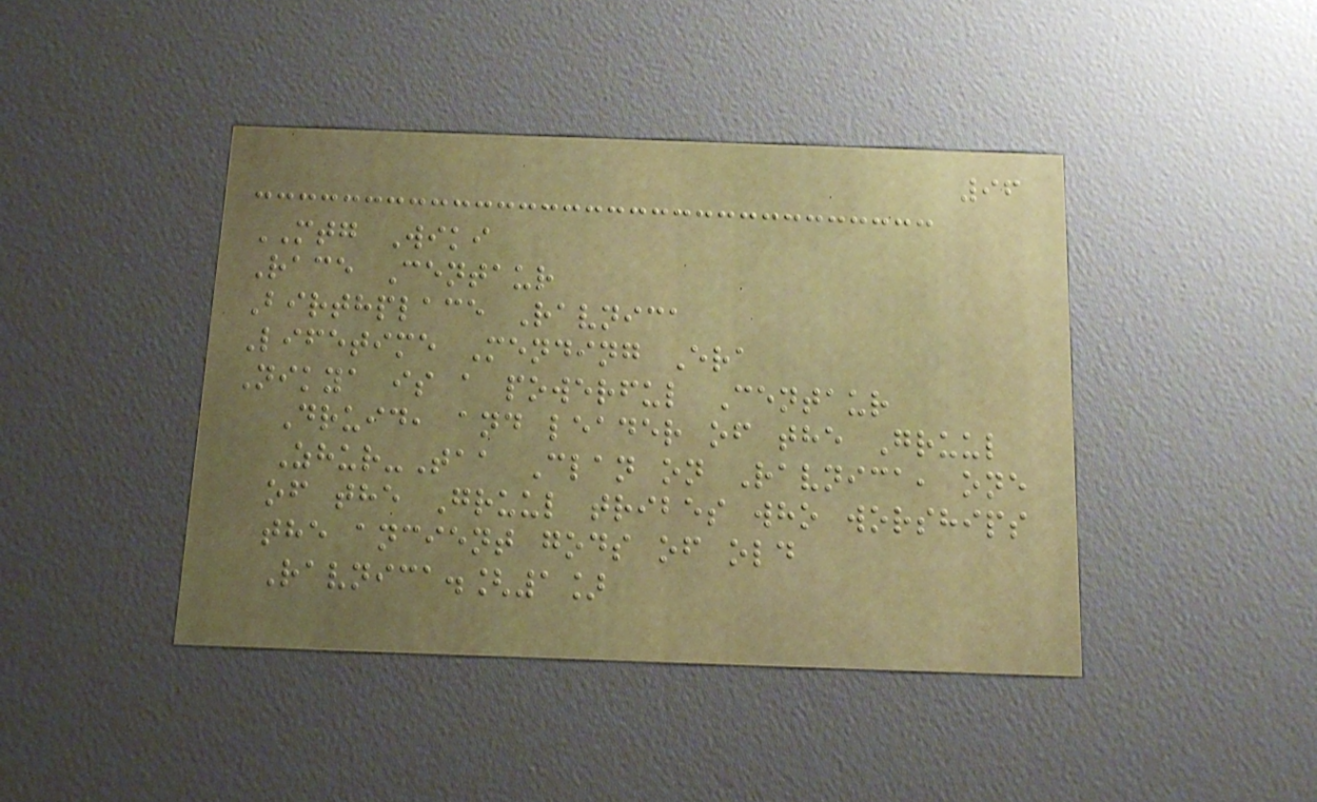96
MTG Wiki
Race Centaur
Birthplace Ravnica
Lifetime Mending Era
Nikya is a powerful Centaur
Druid, and leader of the Gruul
Zhur-Taa Clan on Ravnica, one
of the Gruul tribes who worships
the ancient gods of old
Ravnica.[1]
